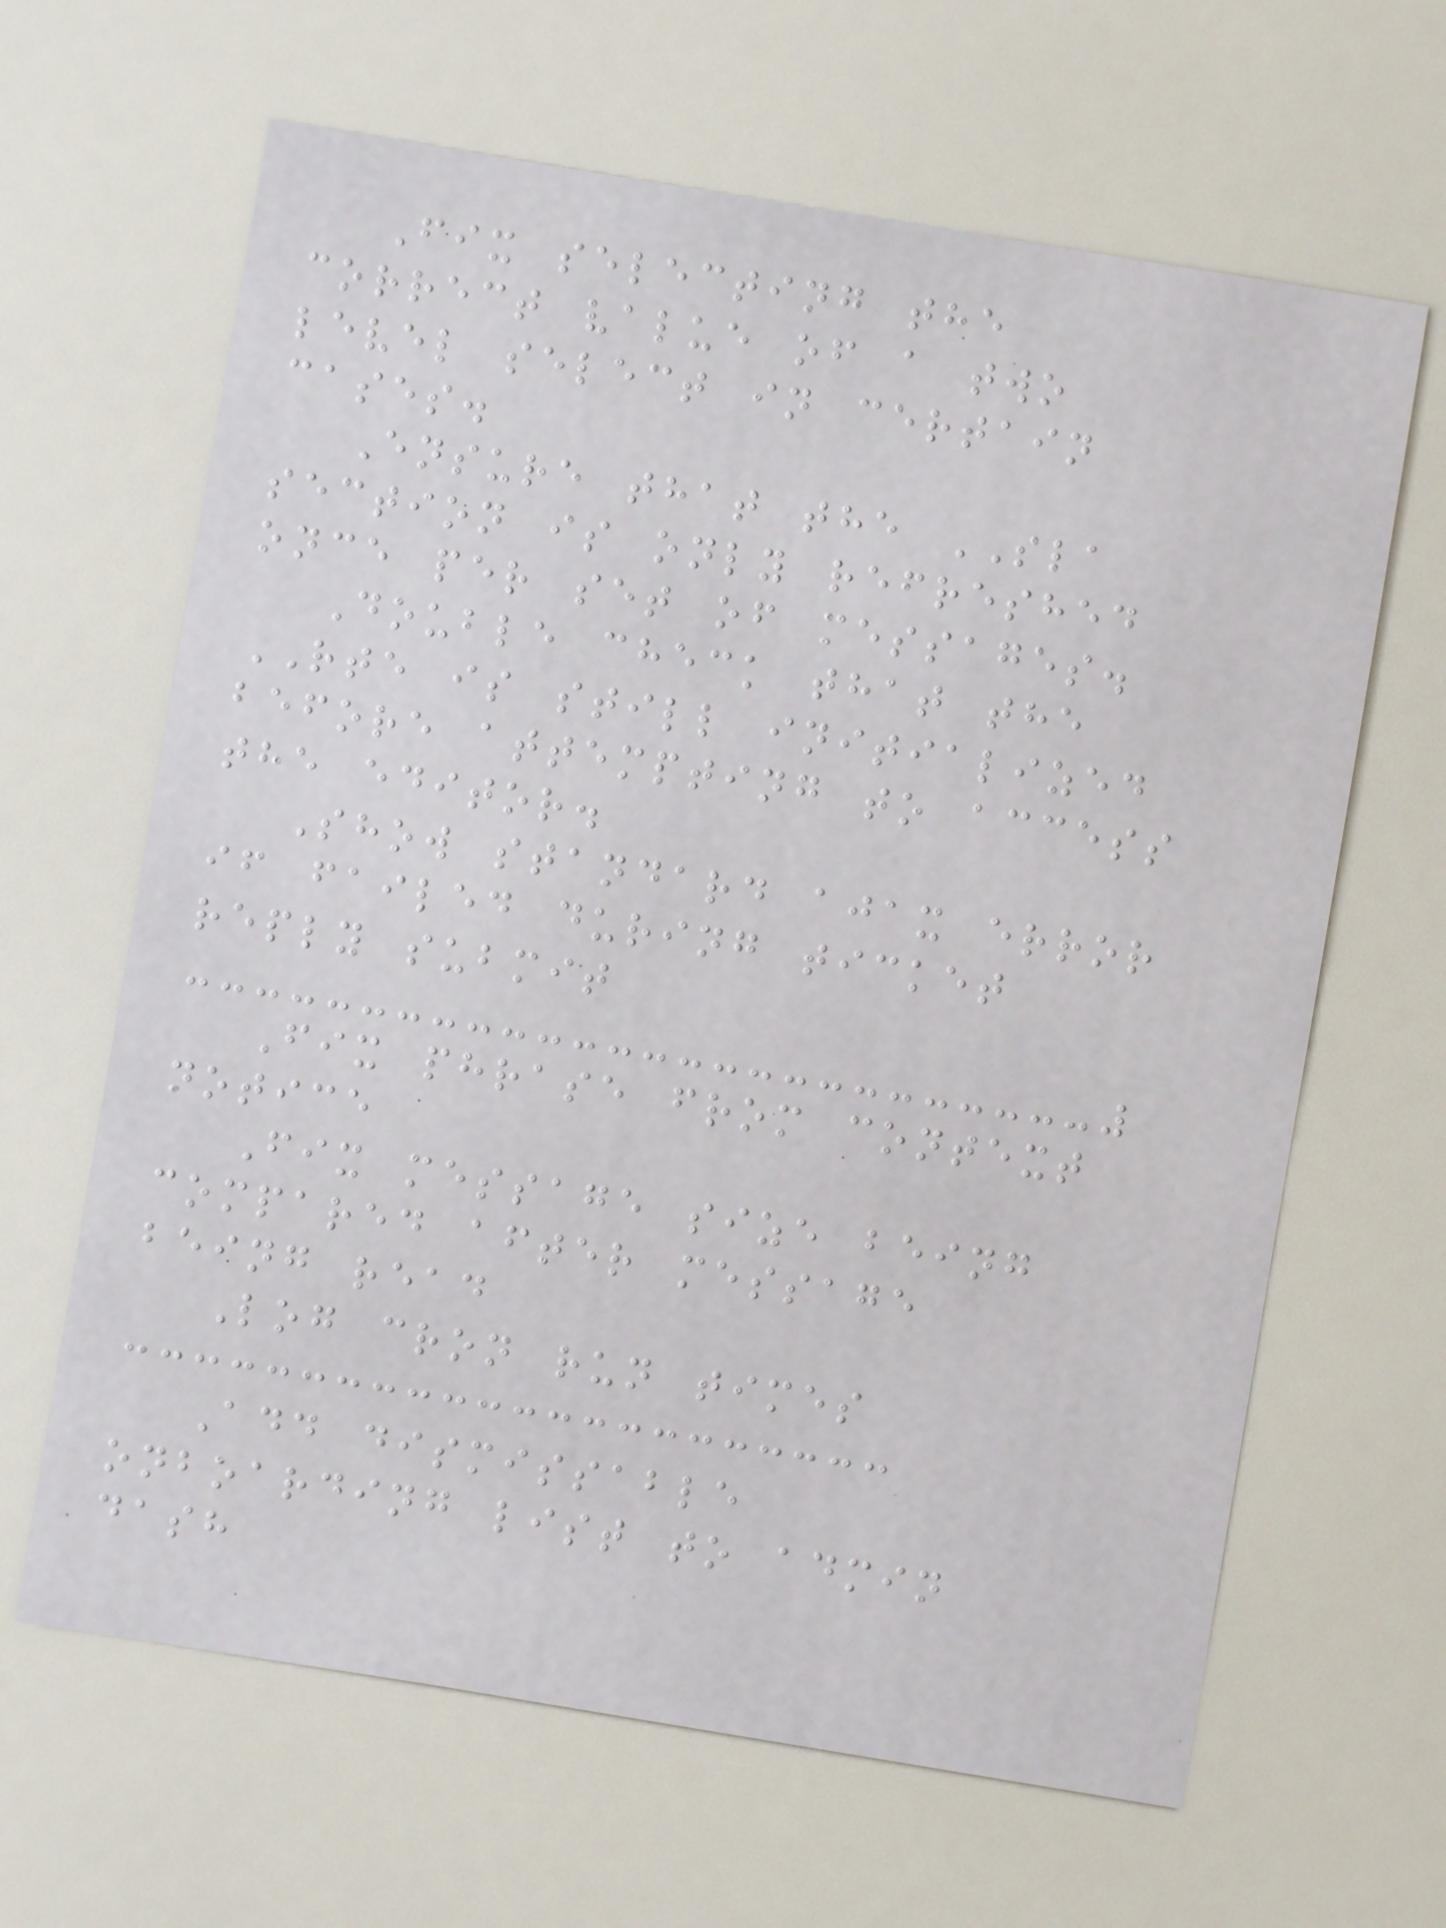Fix selecting the
correct value of a two
level select in certain
cases.
Ensure that the SLA
section is only refreshed
once per set of messages.
Double check that the
RTE is still initialized
before attempting to access
the editor.
Show standard ajax error
if failed during ticket
reply submit
Fix phrase from context
notice
Fix message size being
compared after message
being read
Log cron run times
Add dismissable
onboarding list to admin
dash
